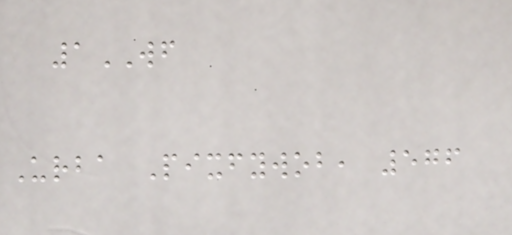1WF
Urba Pixfywob, 576
